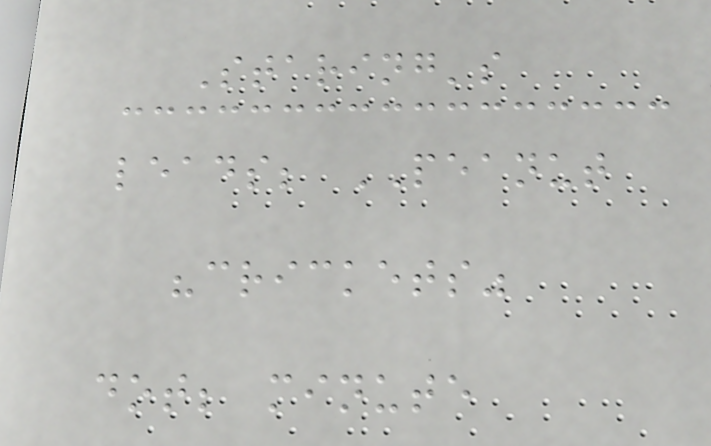Staring's
leads; PEANUT
"crickets"
dot; minute
